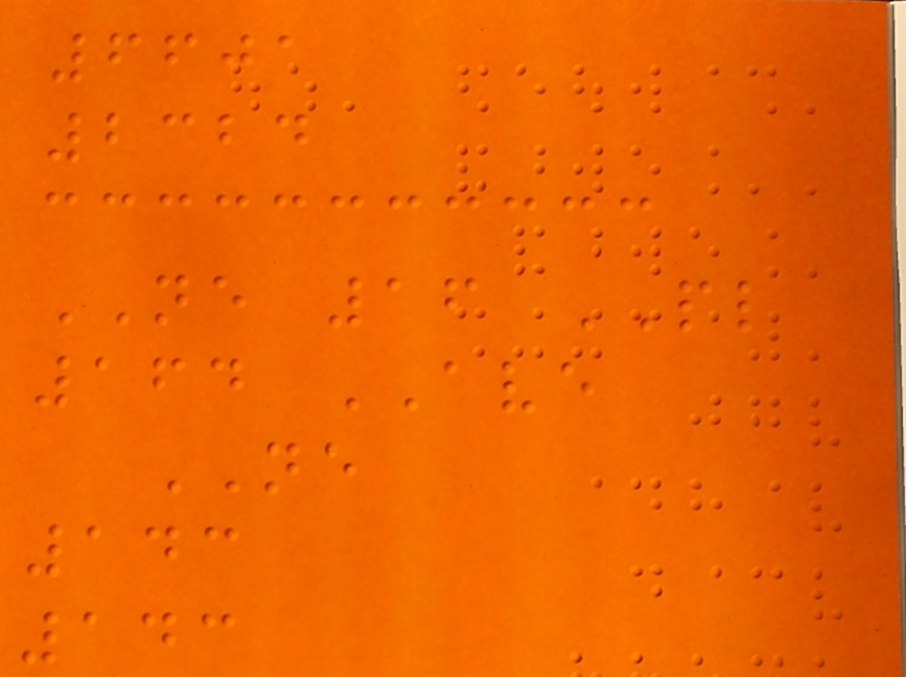6601
2324
NE 16 PL
164 AVE
NE
143
143
